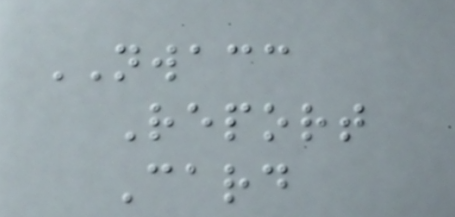NWACC
Report
Card
